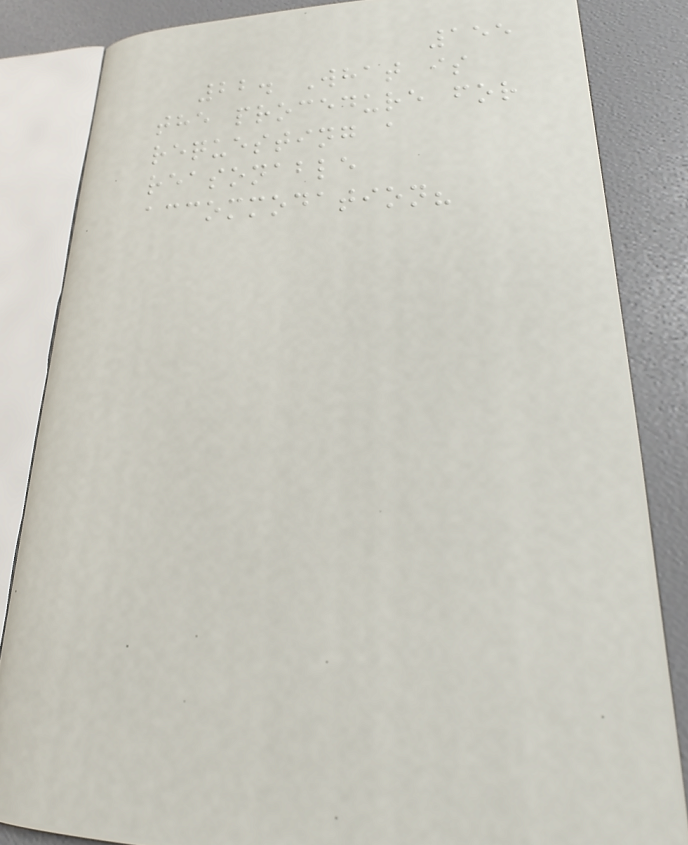155
22. What is
the procedure for
requesting a
reasonable
accommodation?
